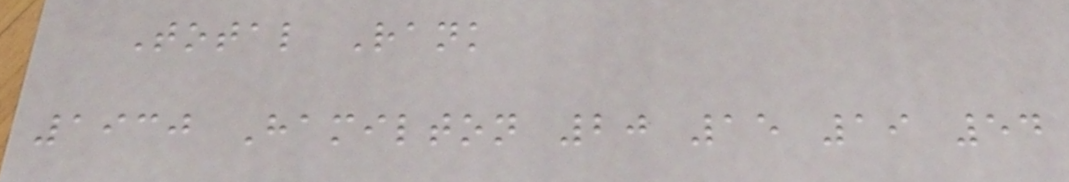Total Rank
1930 Hamilton 20 15 19 54
